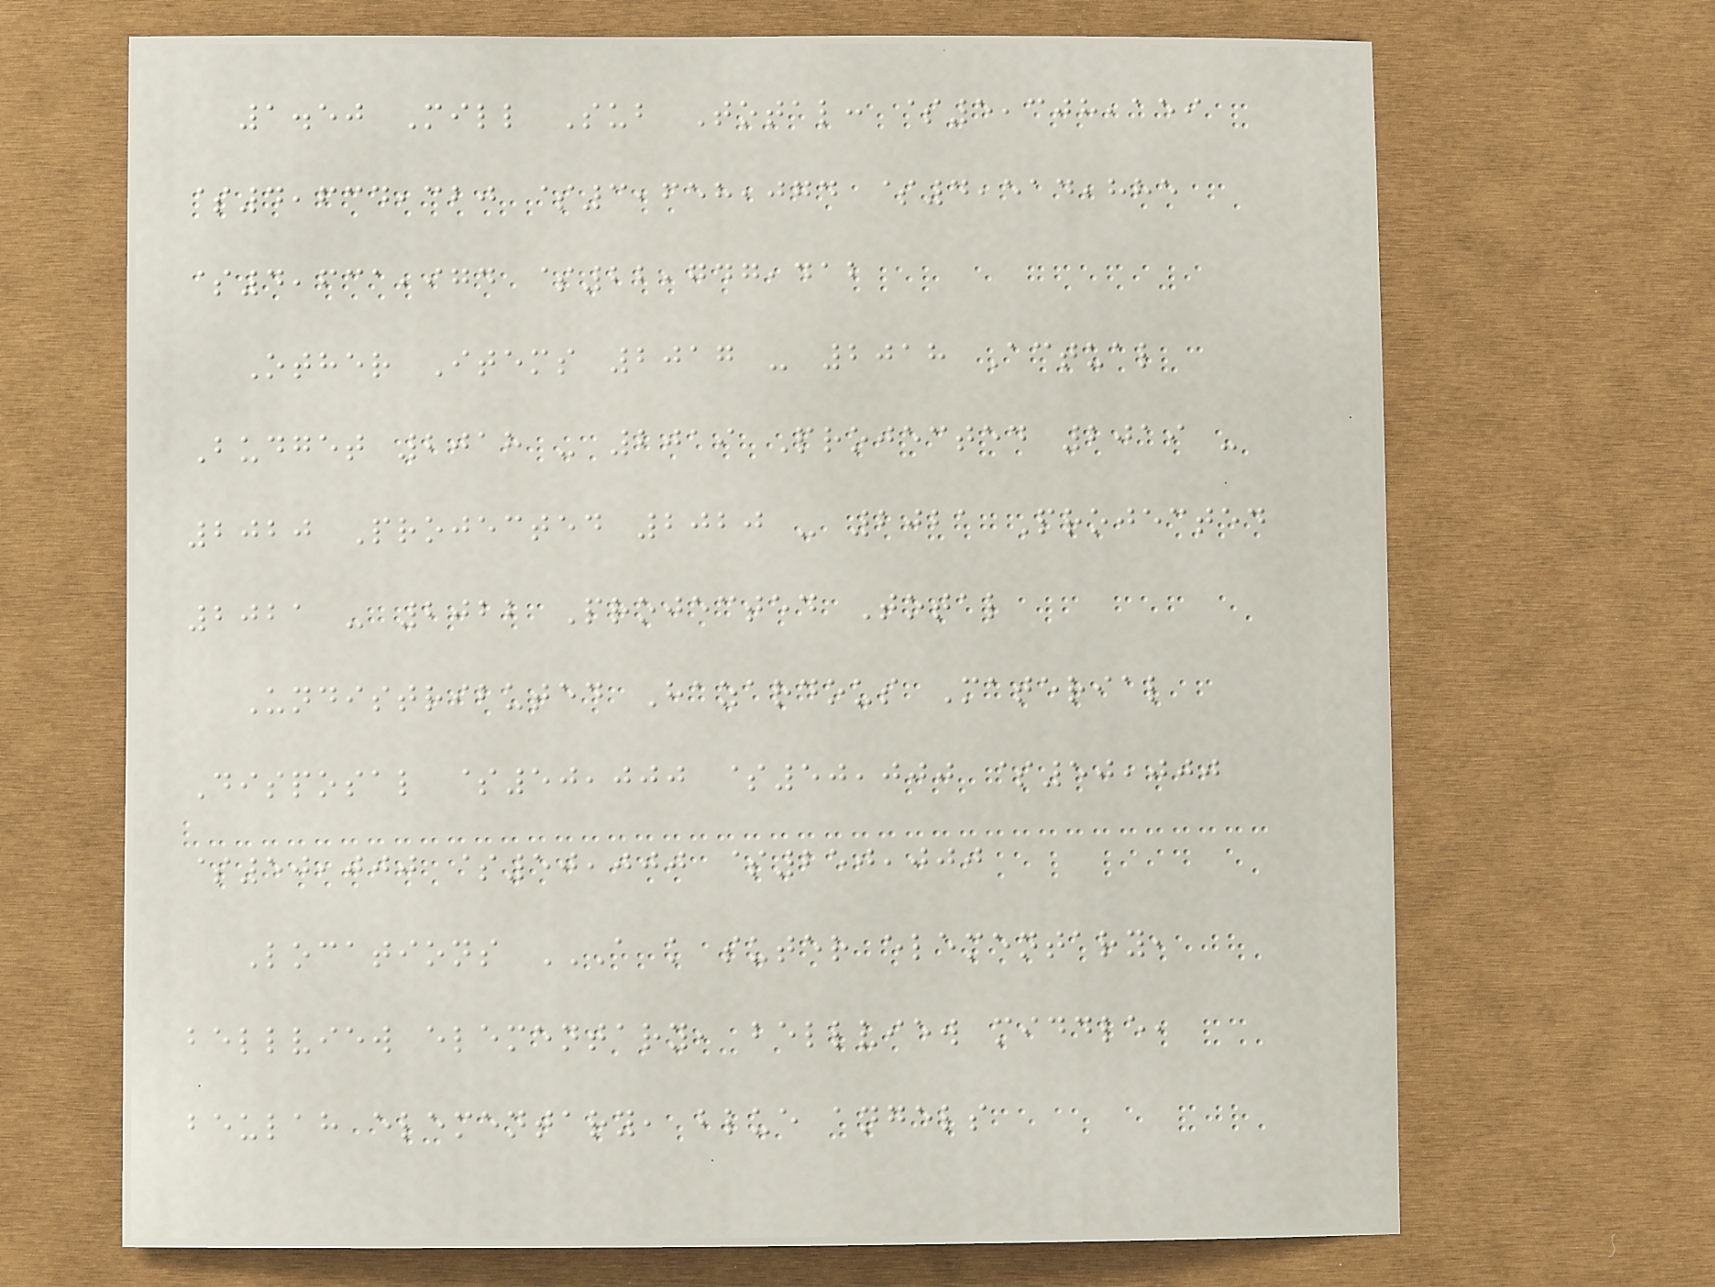1.50 Mill Sub Total: $5,308,159
$4,634,320 $3,658,074 $4,514,885
$4,631,974 $22,747,412
Other Items 2017 - 2018 Actual
Budget 2018 - 2019 Projected 2019 -
2020 Projected 2020 - 2021 Projected
2021 - 2022 Projected Total
Undistributed Hazardous Material
Disposal $50,000 $50,000 $50,000
$50,000 $50,000 $250,000
Locations A K SUTER ELEMENTARY,
BELLVIEW ELEMENTARY, BELLVIEW MIDDLE,
BEULAH ELEMENTARY, BLUE ANGELS
